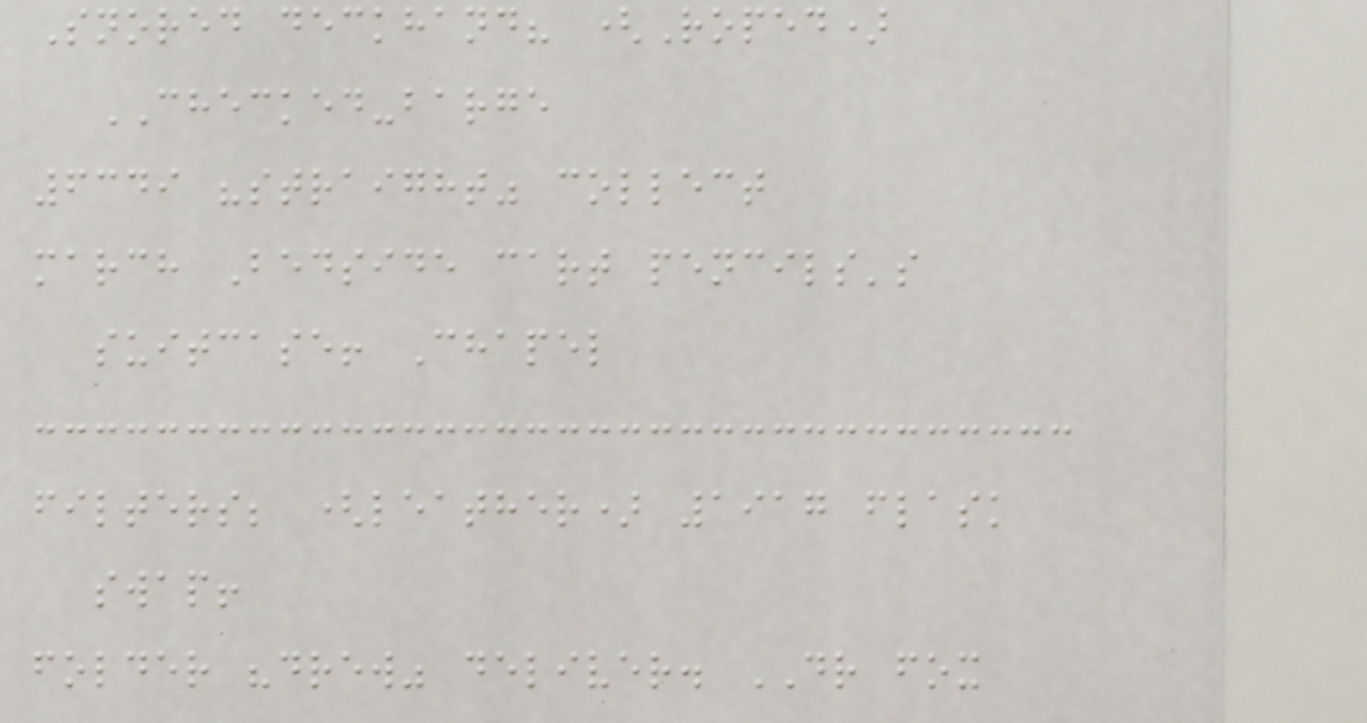Snored deckhand? (Roped)
CHECKED-barge
6349 "straight" collect
march Bedside cart pencils's
suitcase! Chapel
filters; (leather) 1917 flask
swap!
folder "drew" deliver. DR fox
